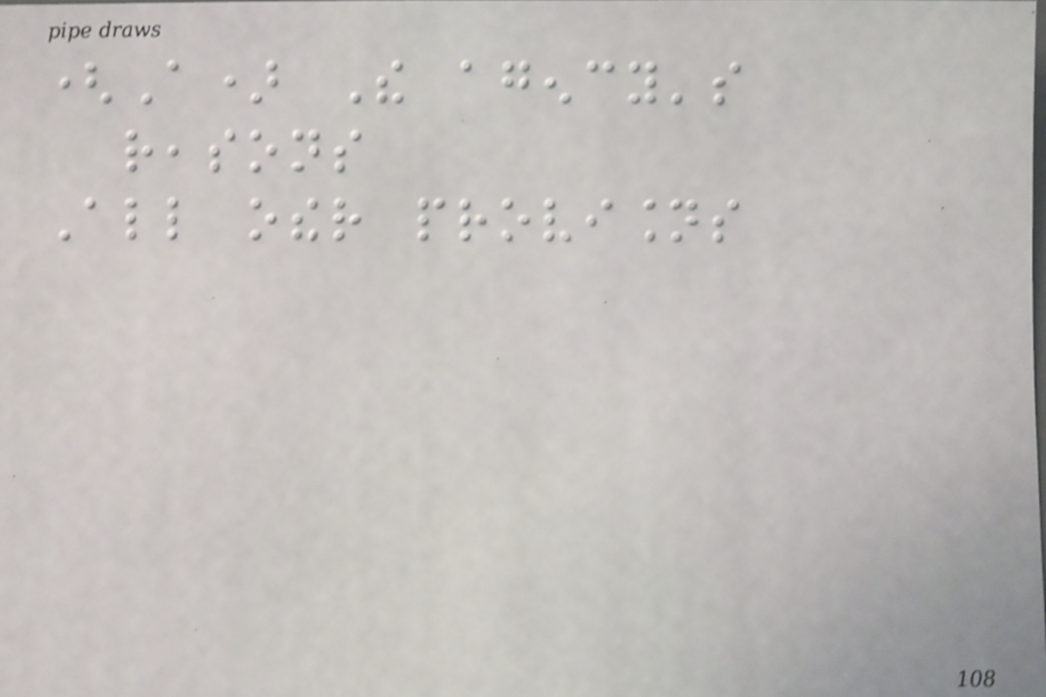(A) The agency's
reasons
All other provisions
